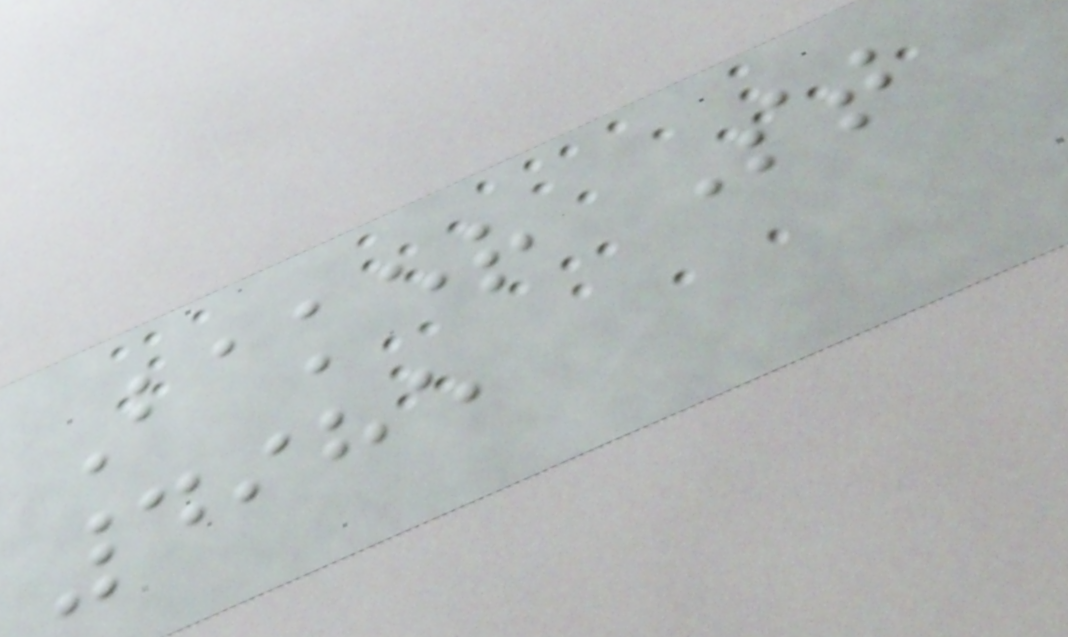Baker St
4985
